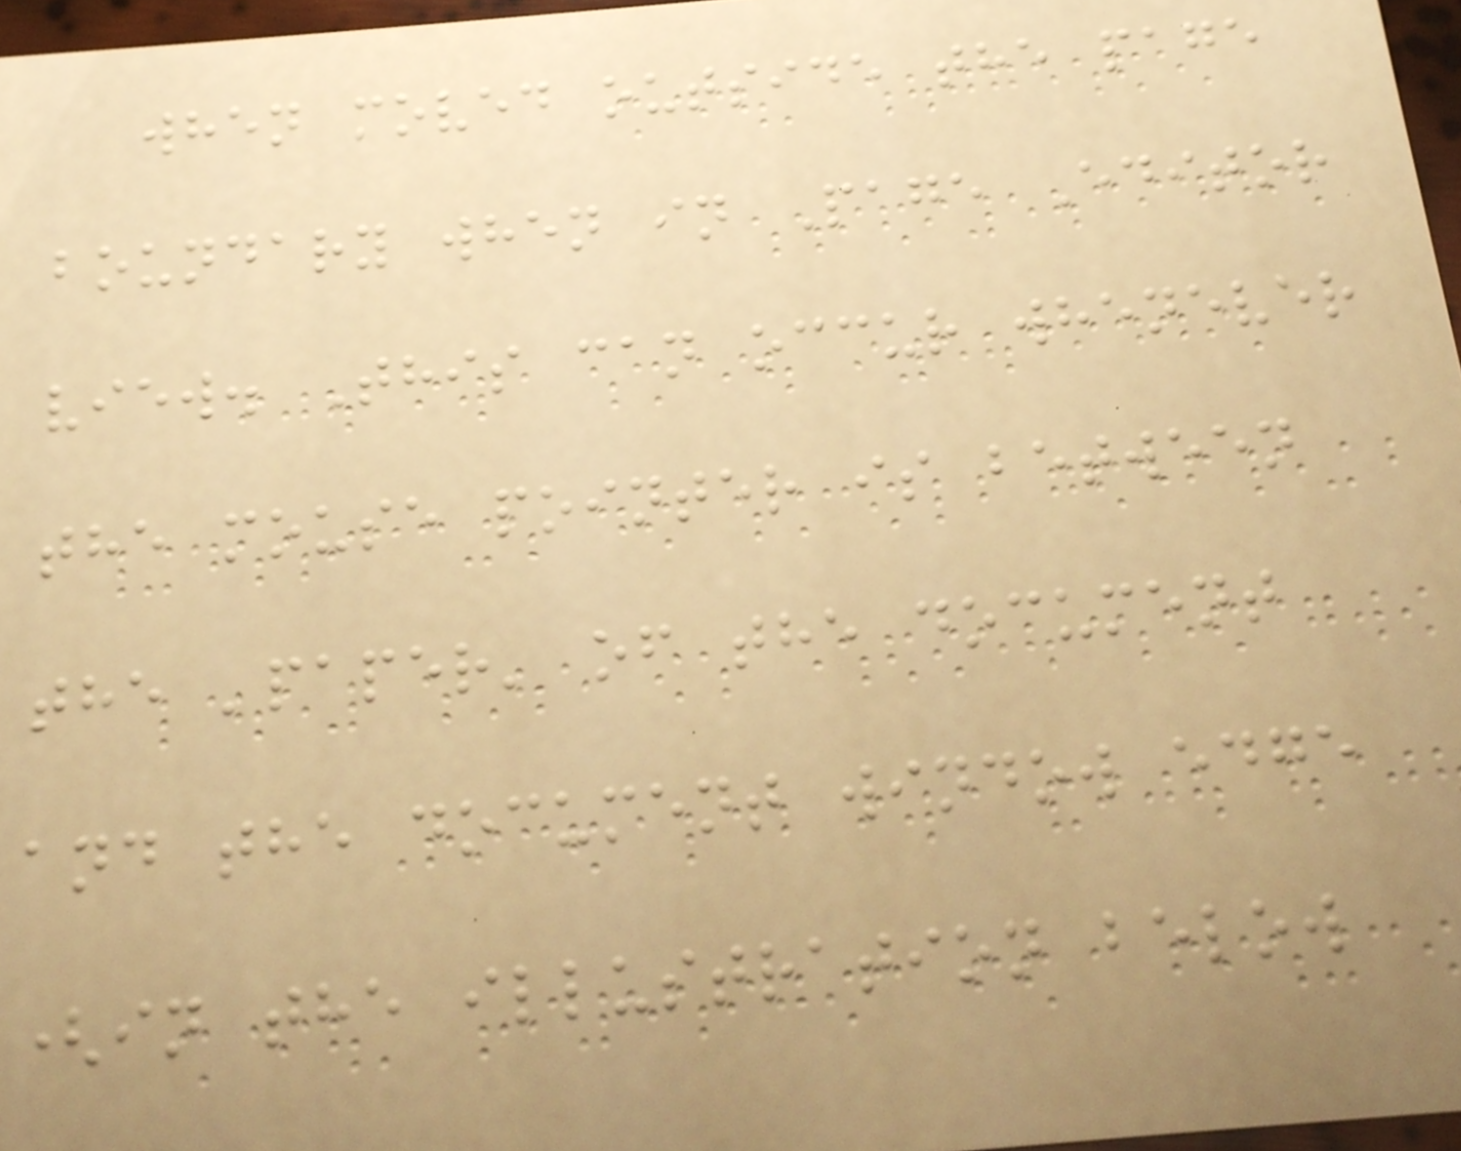when moved outside the page
boundary when in Page Editor
view. This can occur whenever
the mouse pointer is between
the 'paper' of the document
and the document window edge
(in the illustration below
